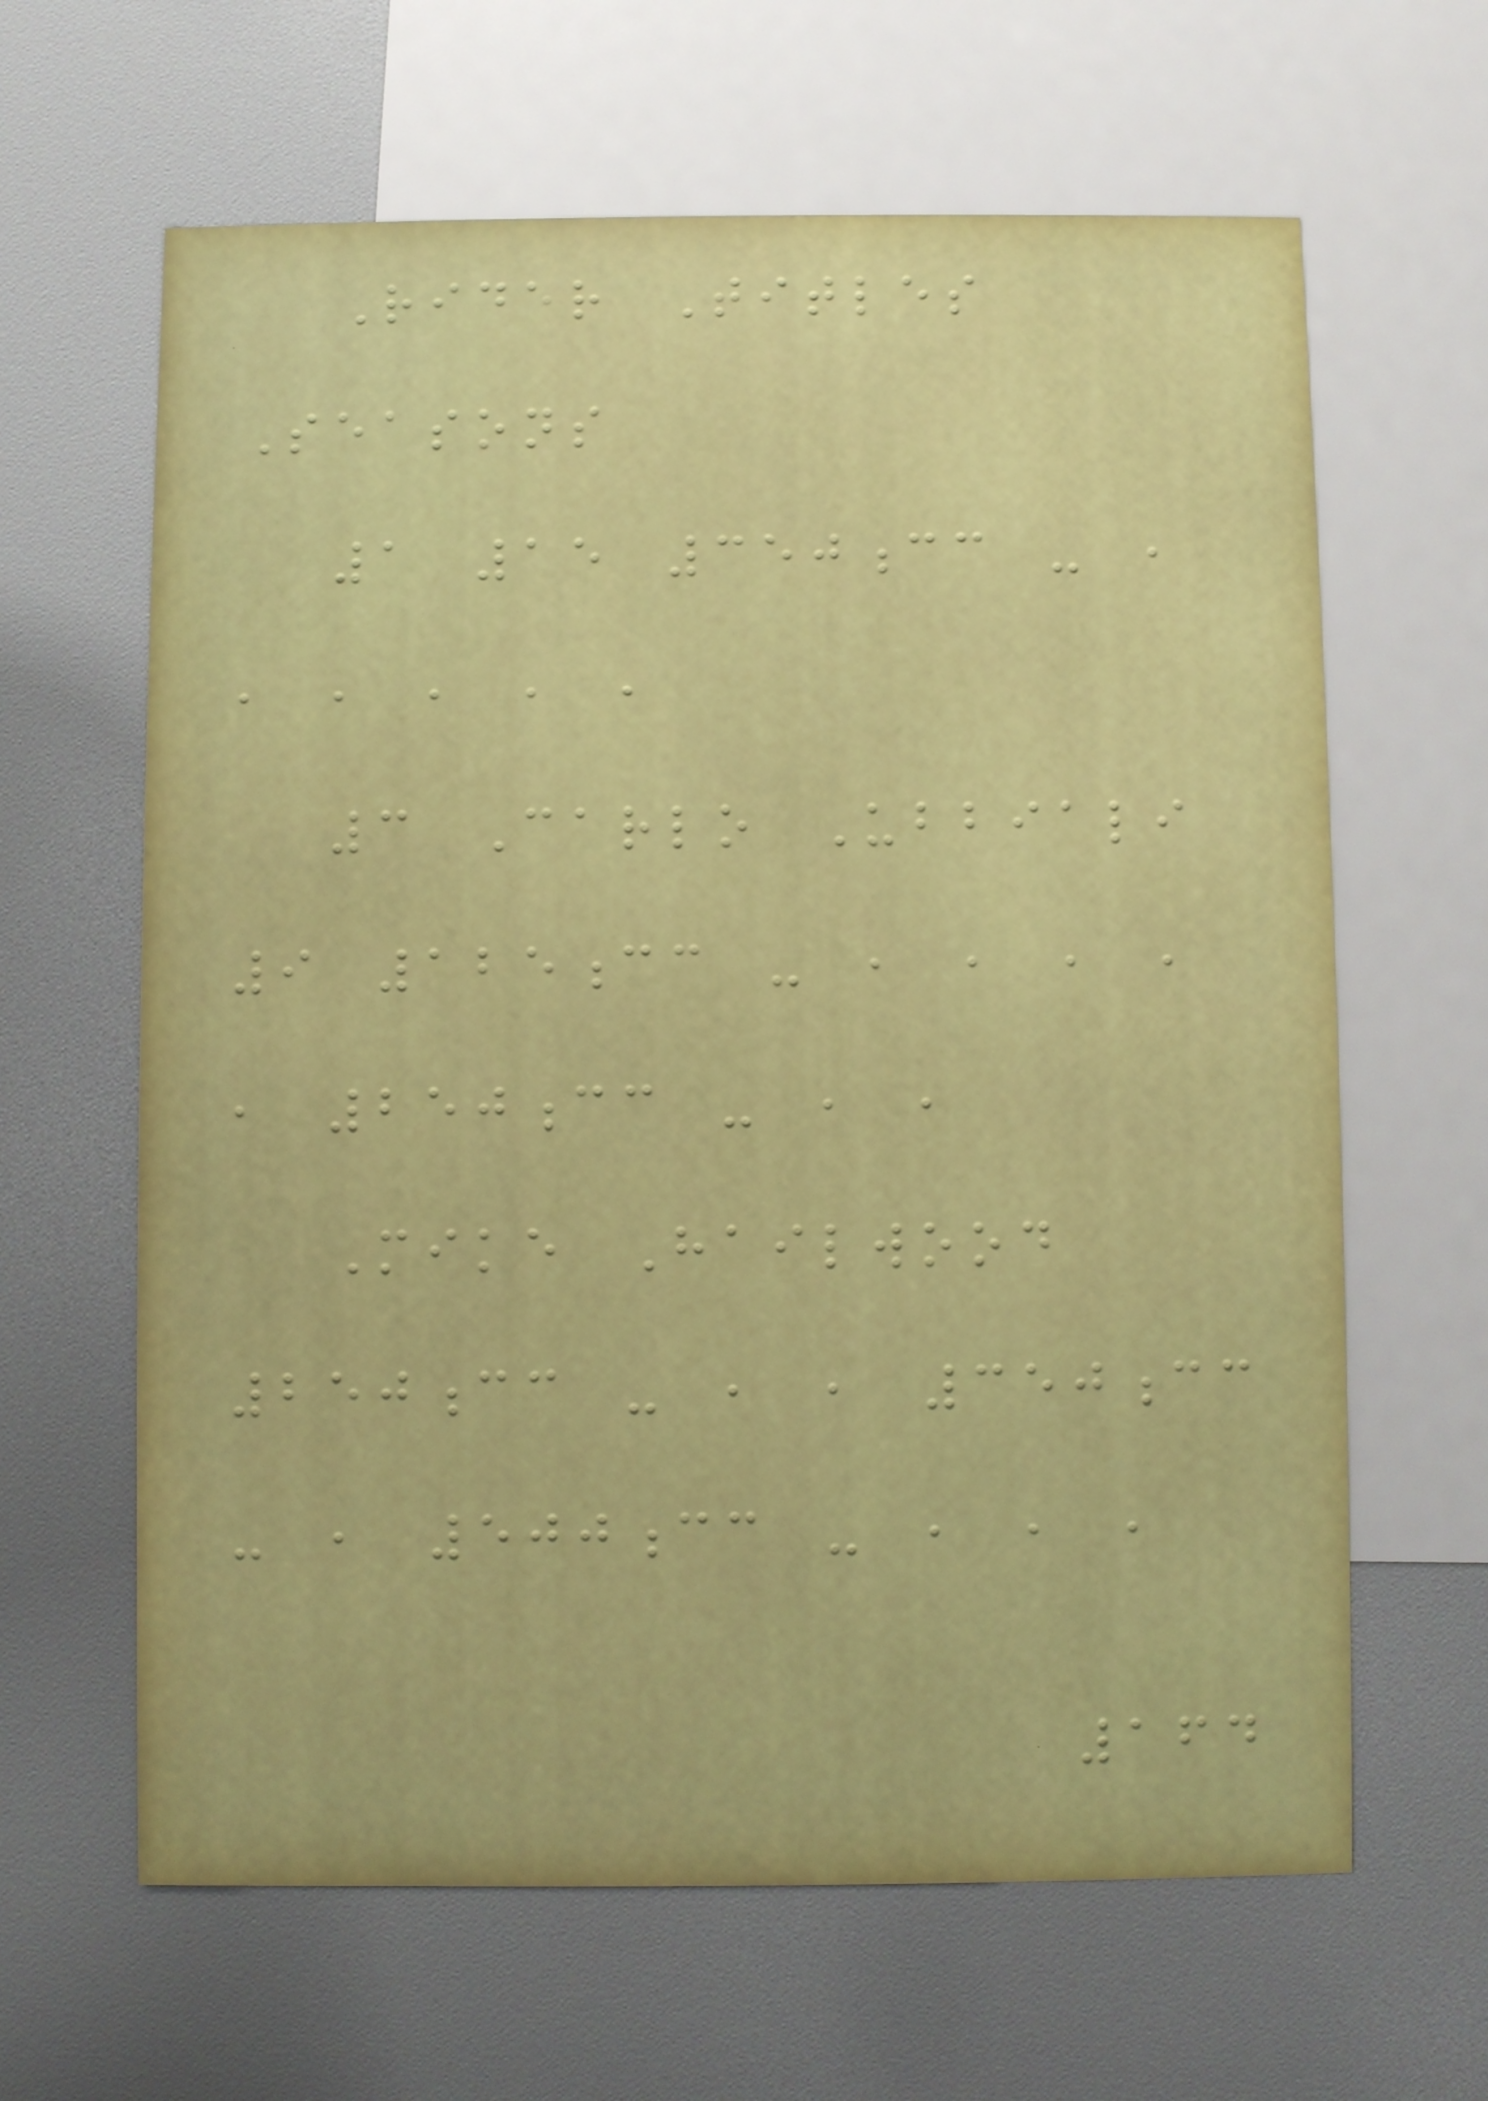Rider Titles
Seasons
1 15 350cc - ,
, , , , ,
3 Carlo Ubbiali
9 125cc - , , , ,
, 250cc - , ,
Mike Hailwood
250cc - , , 350cc
- , 500cc - , , ,
164
